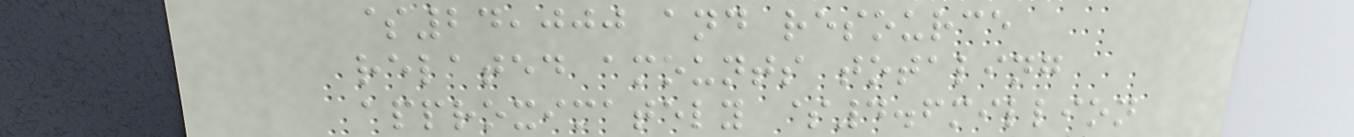$24,000 and resource
related amounts totaling
approximately $4.6million
